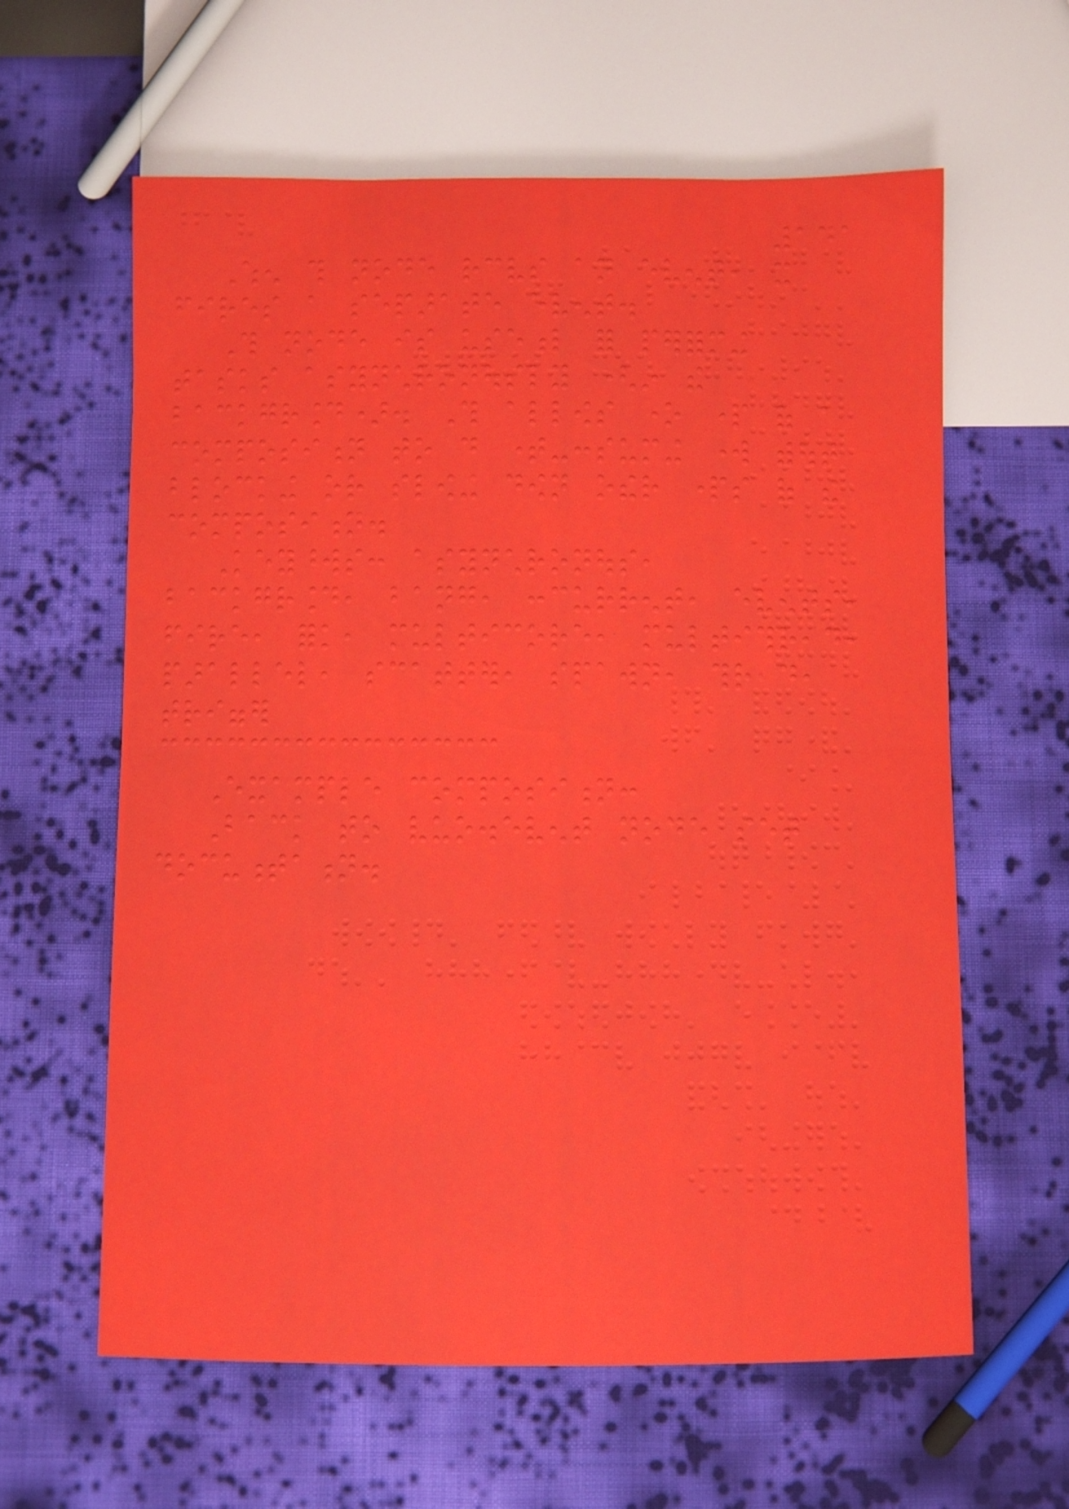141
When this node receives an event, it
fires a separate event.
This node is useful for performing
tasks asynchronously (in the
background). This allows one part of a
composition to do time-consuming work without
blocking or slowing down other parts of the
composition.
Keywords: asynchronous,
background, bang, concurrent, events,
fire, fork, multicore, multithread,
parallel, scatter, spawn, thread,
trigger
Example composition:
Back to vuo.event node set
documentation.
